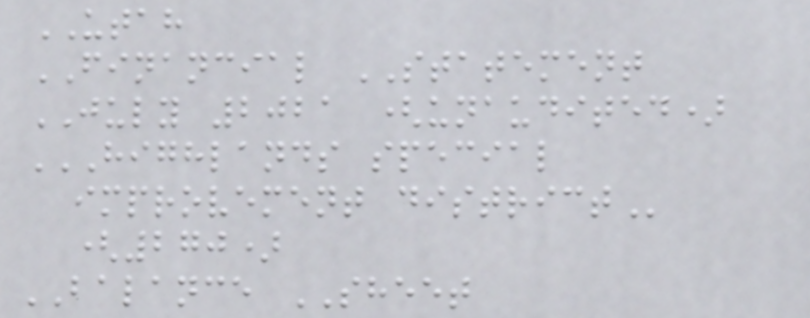UTAH
FINANCIAL STATEMENT
JULY 2021 (unaudited)
HIGHLANDS SPECIAL
IMPROVEMENT DISTRICT
(270)
BALANCE SHEET
